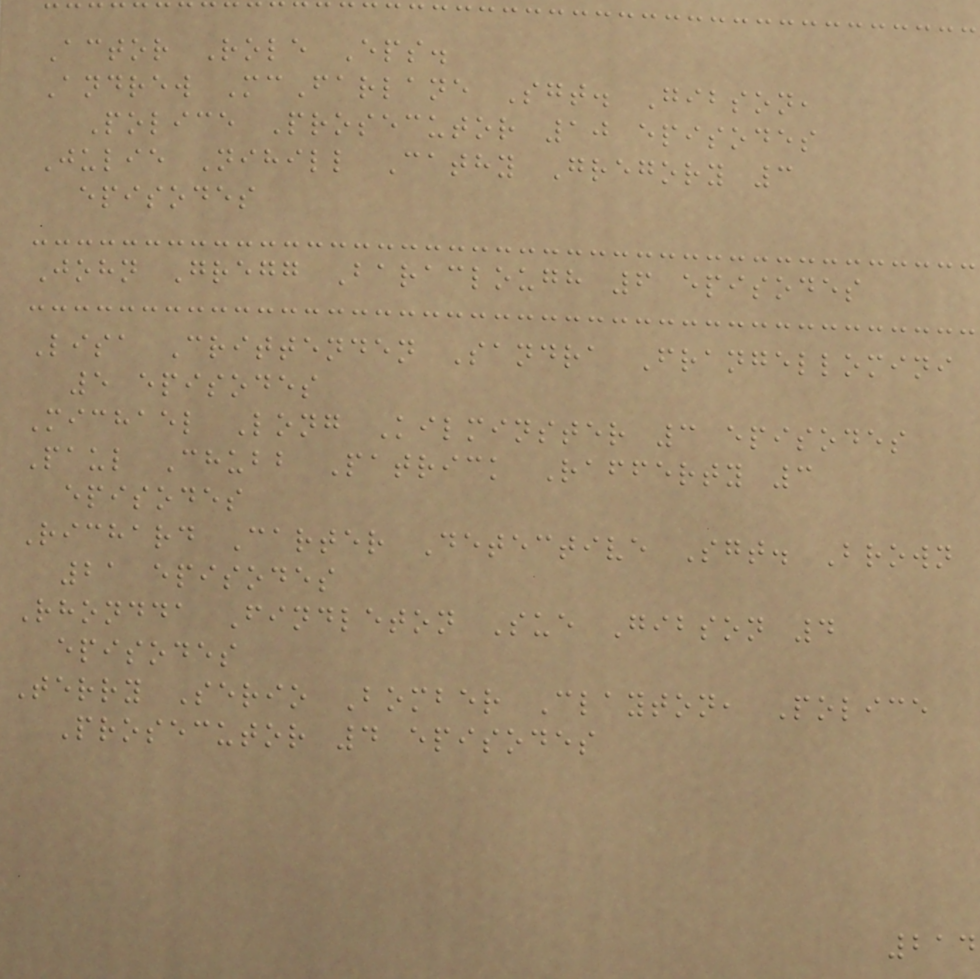Actor Role Eps.
Andrew McFarlane Sgt. Gibson,
Police Prosecutor 10 episodes
Julie Nihill Cathy Gregory 3
episodes
John Gregg Baraclough 6 episodes
Lisa Crittenden Sandra Frangellomini
5 episodes
Michael Long Kilminster 3 episodes
Paul Chubb Patrick Rafferty 3
episodes
Richard Carter Detective Sgt. Brown
21 episodes
Rhondda Findleton Sue Gibson 4
episodes
Terry Serio Bomber Clayton, Police
Prosecutor 4 episodes
214
